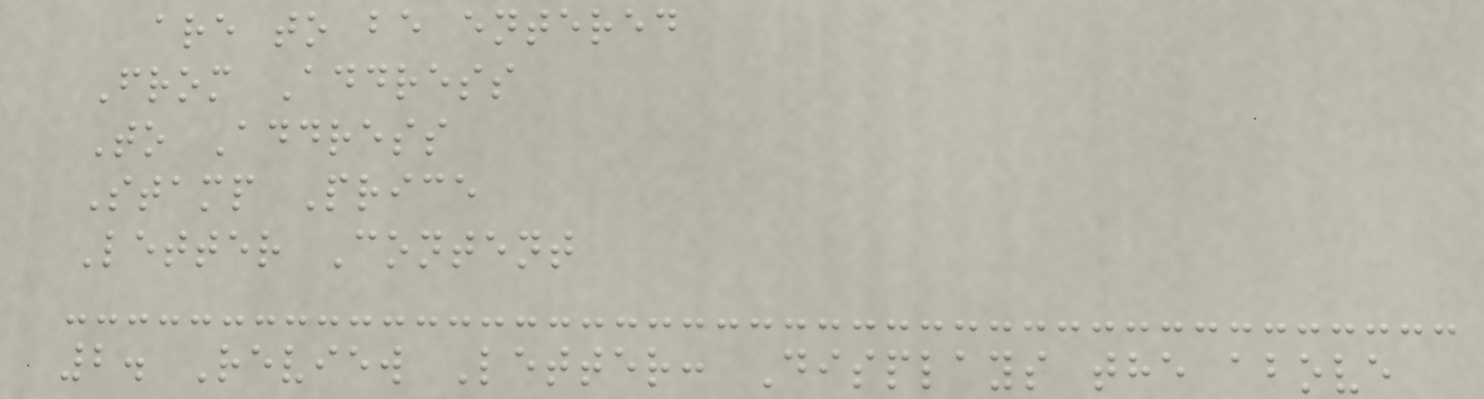are to be entered
From Address
To Address
Stamp Price
Letter Content
2. Review Letter: Displays the above
